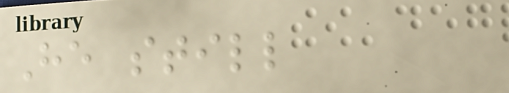He still
